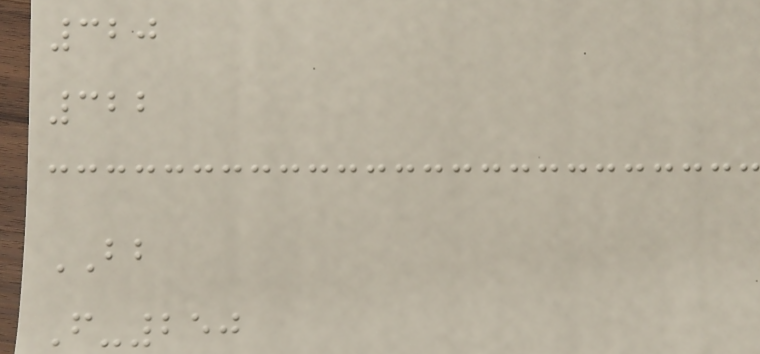320
322
BB
F-250
